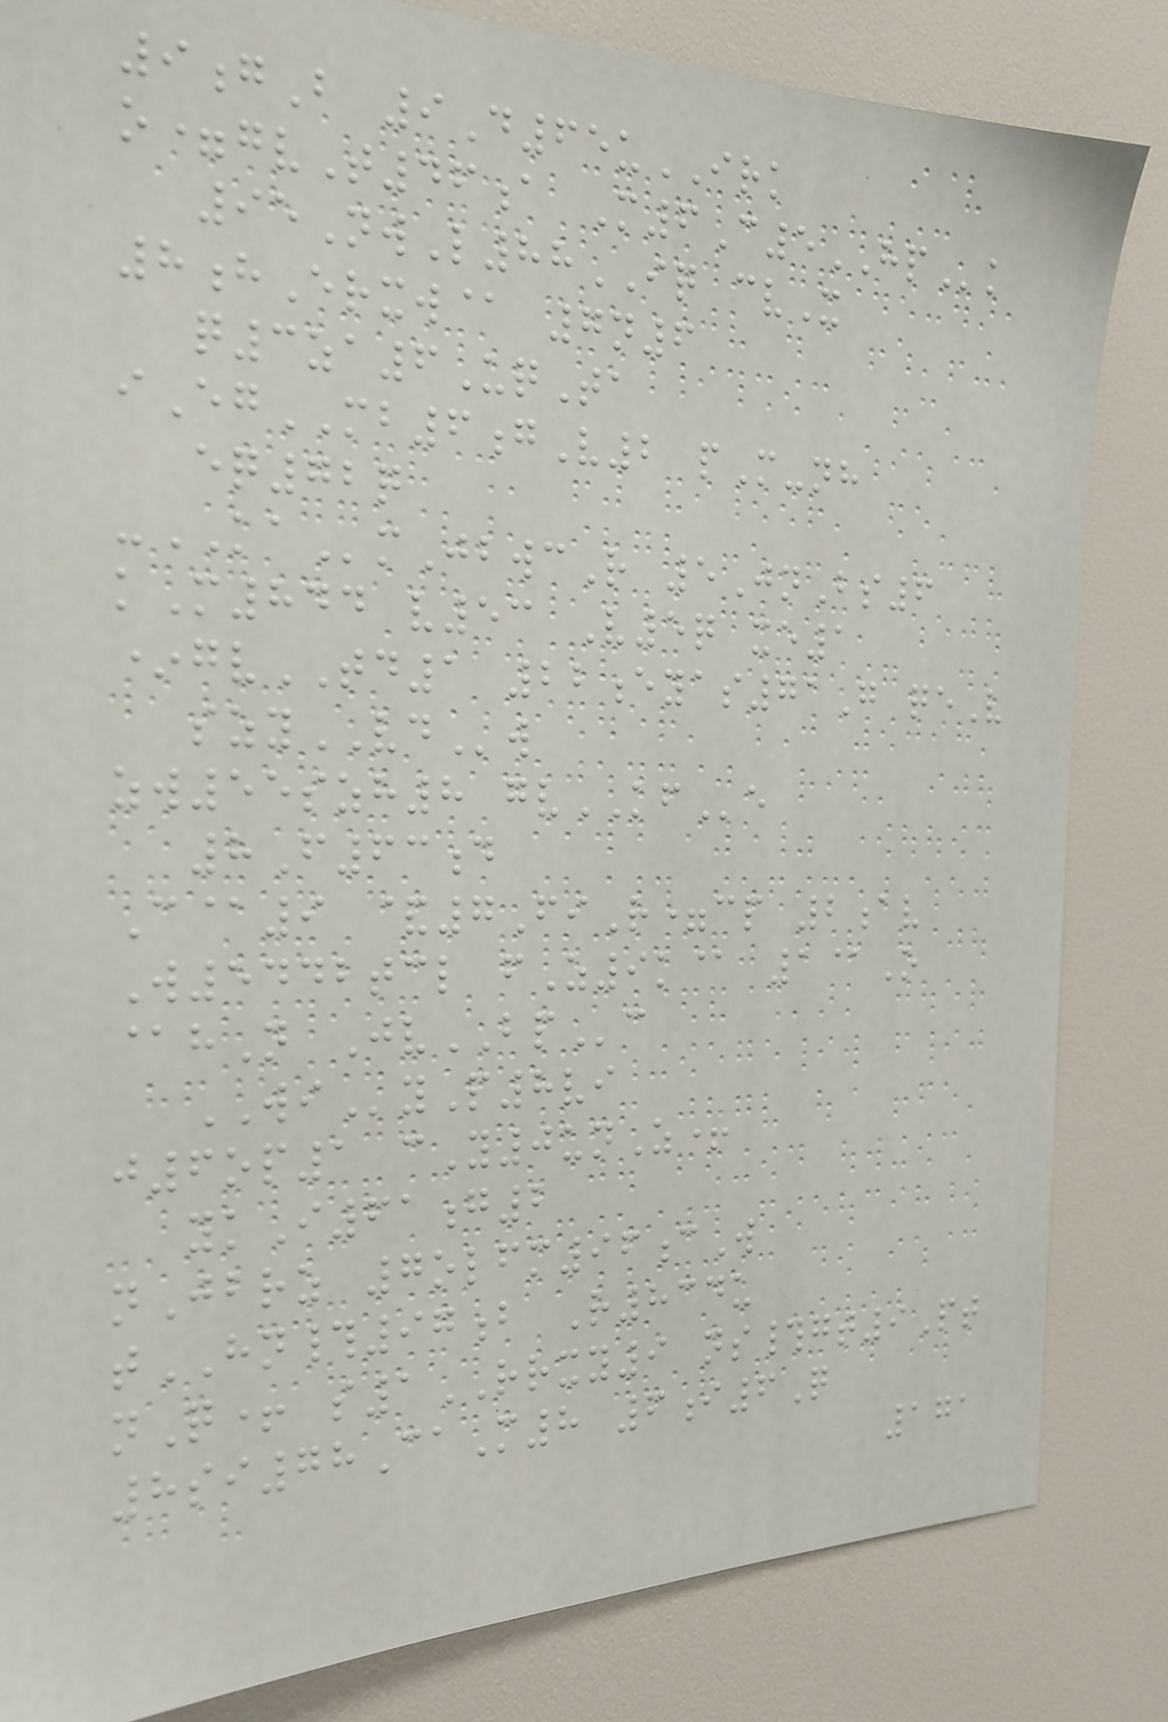9gB 9D65uIRK
o=gvT46a M6C5HPk
95NwL88IQ cvX
8hErxw@ 7n6
q3za6UqTa
iEgMB6gV2 pM-nh
eq72q
-KAmJbwcR 5JnBs6
kM844 v53 V5q xe1
*gvTD1 22eyas71G qeV
szyVDw
zw55szh8 gvKFe
8F63d
C@9 &7FiR=cp 2av
W5442tcl fZ9k@ 1@O
@hN JvBPc
WIyP8vi
j6op1 cY0unZ+
ykI61g2
nJbrz 7olfm96cW
tHN#97b R834u
nQ+ s1RRXY9 ns#gt9Pt
8si78CaM8 6i6Q
171
